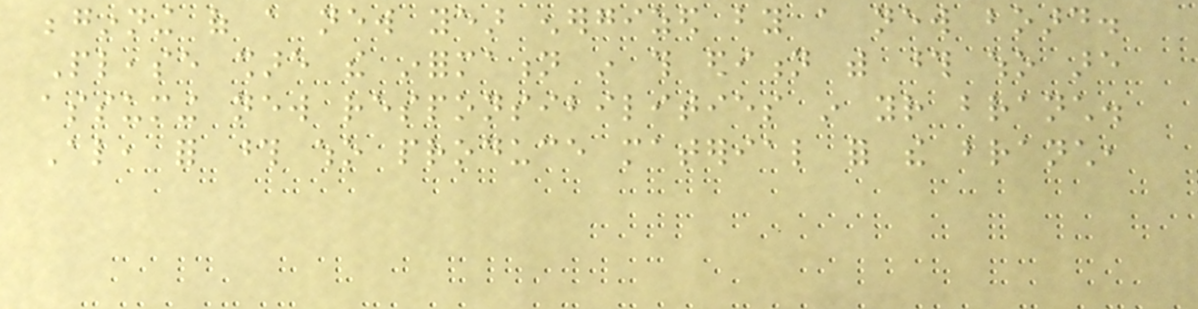beginning of a new year energized by a new board.
Please share the information in this edition with those who are
assuming new responsibilities in your branch.
Also, for those who produce material for the branch,
